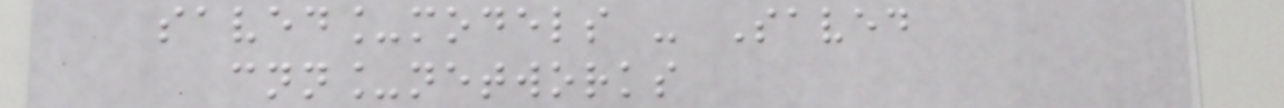saved_models - Saved
cnn_networks
